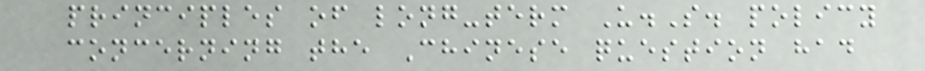principles of long-term U.S. policy
concerning the Chinese question had
